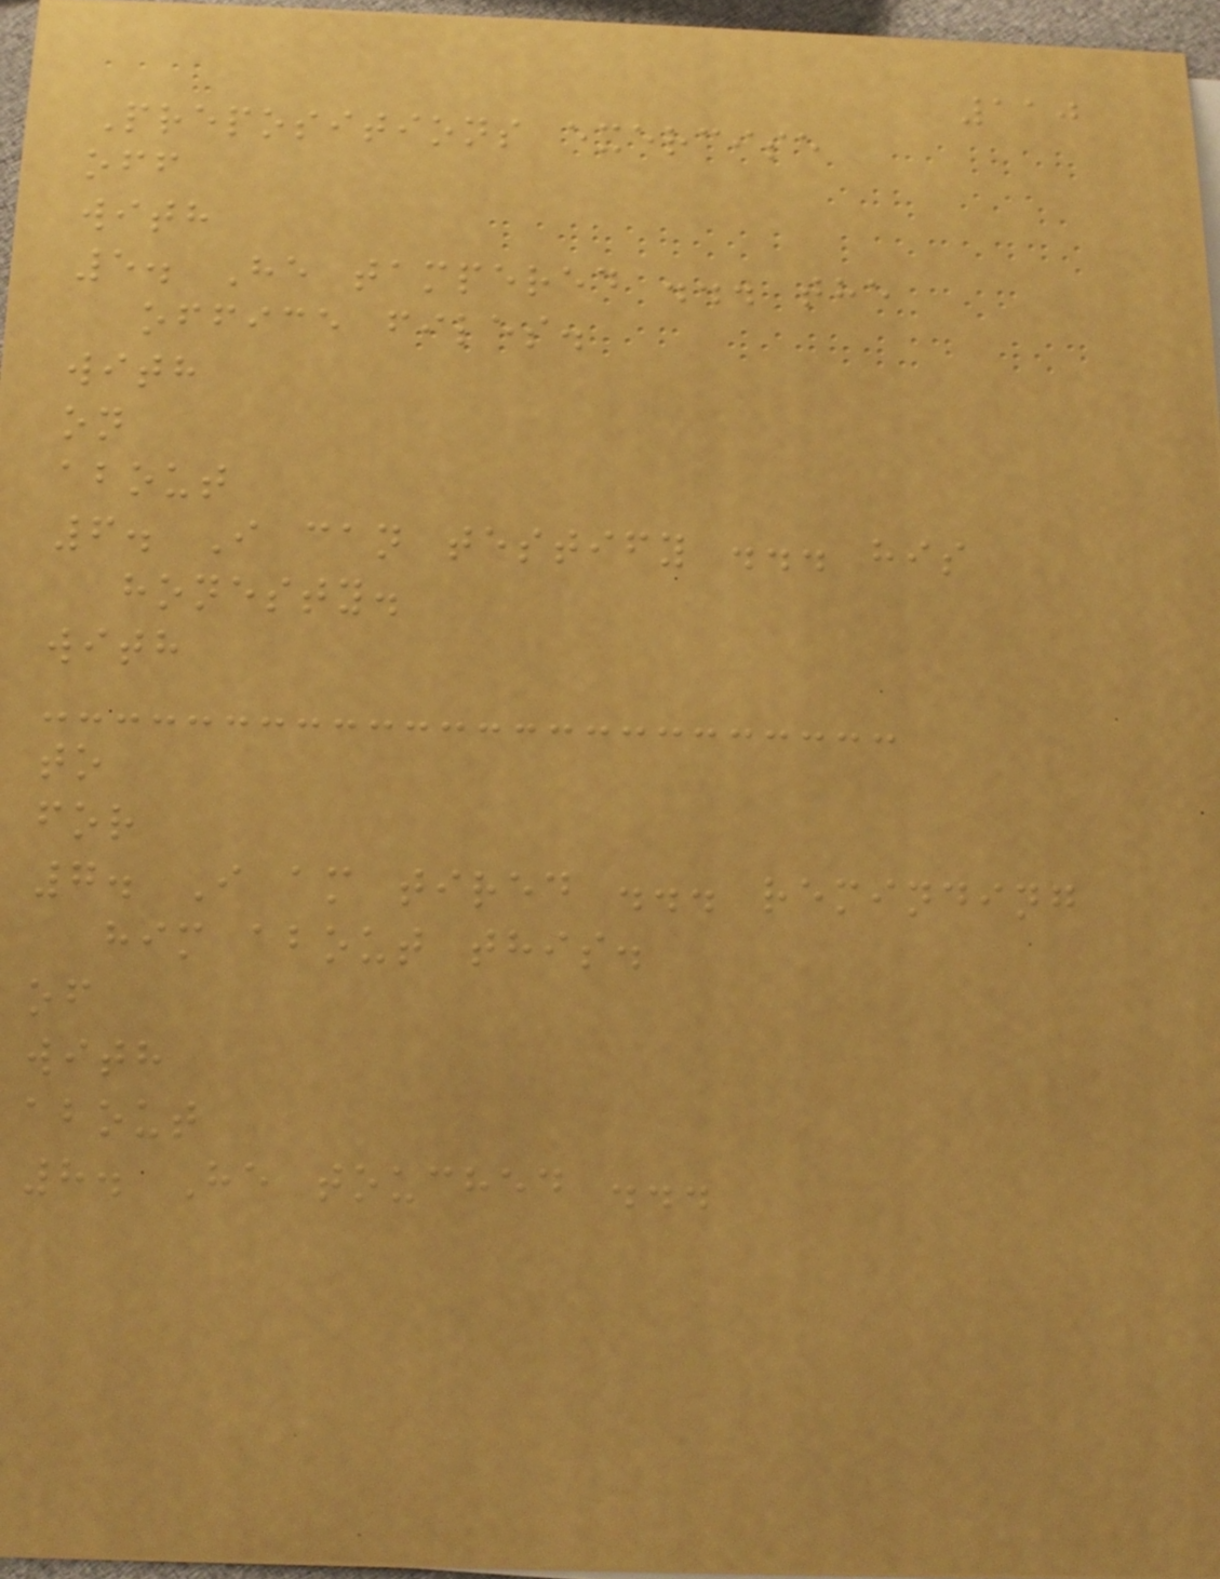110
Prepositions exercise
off
with
5. He tampered ... the
office files.
with
on
about
6. I can testify ... his
honesty.
with
to
for
7. I am tired ... reminding
him about this.
of
with
about
8. He touched ...
